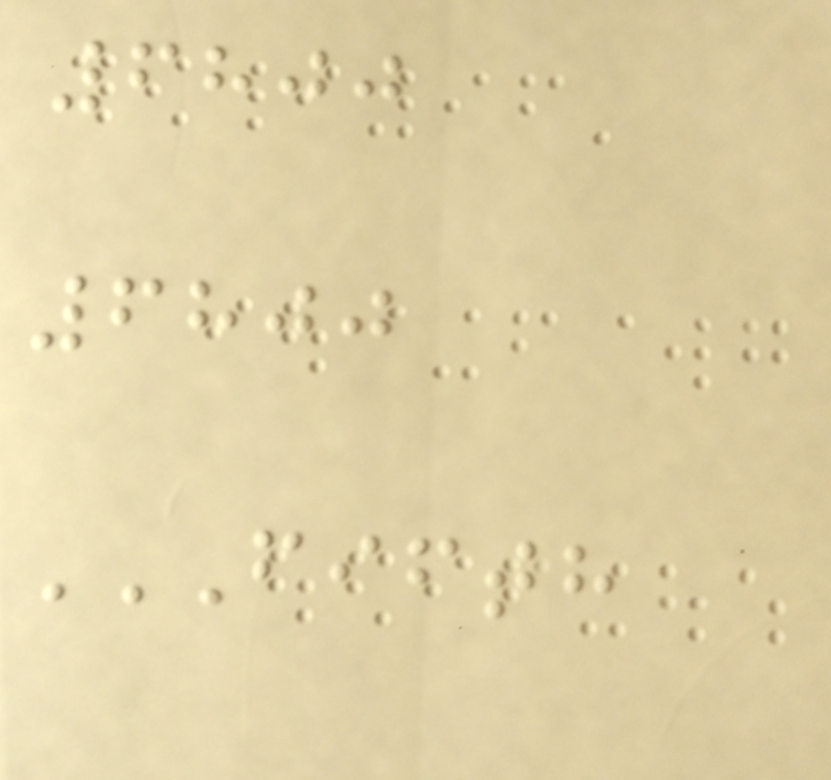6800
6800
FIFTH
